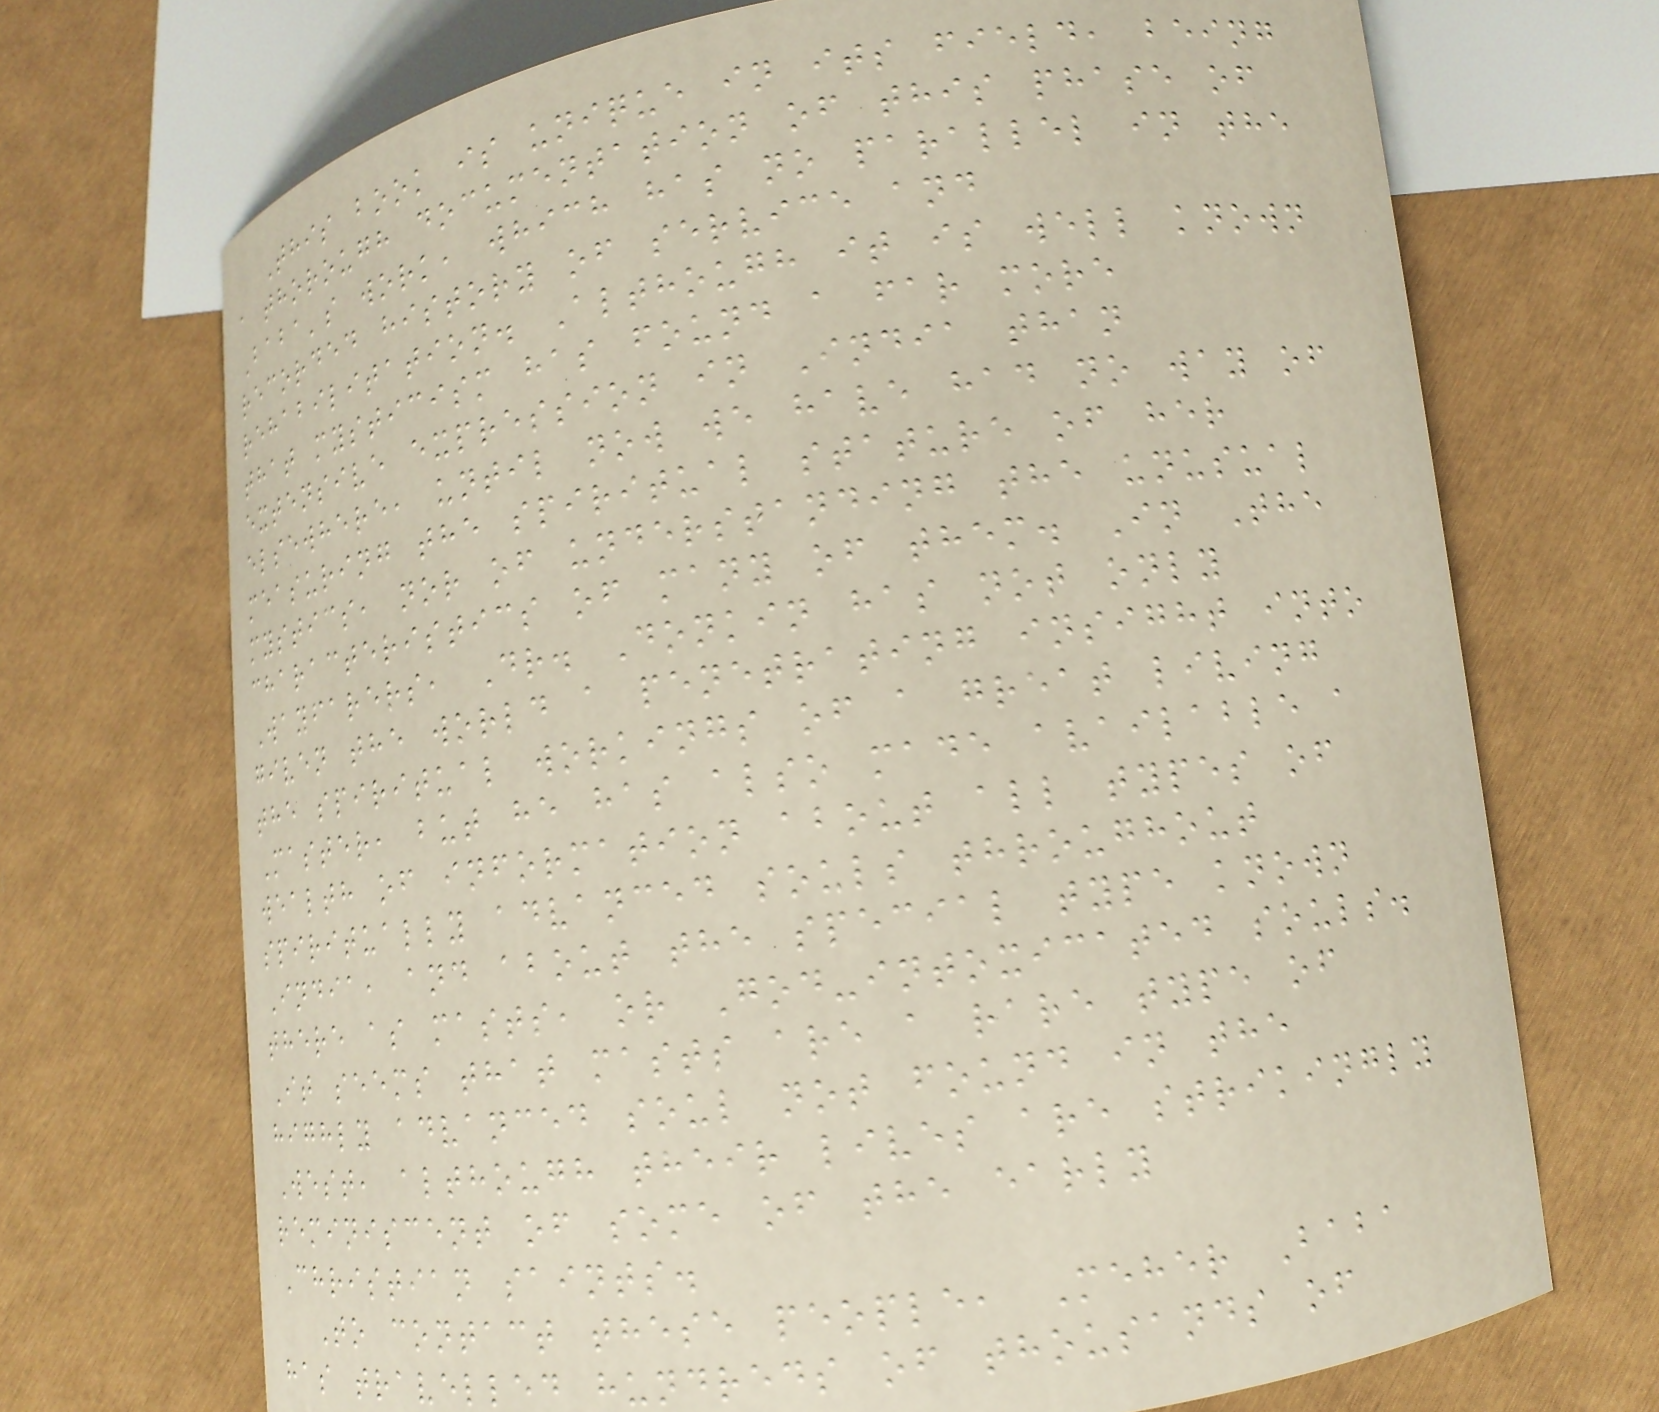This book is unique in its field, being
a thorough documentation of this phase of
Baba's work, which has no parallel in the
recorded history of service and
rehabilitation. Although it is well known
that mysticism has found a far more
extensive expression in India than
elsewhere, until now we have had no way of
measuring the spiritual stature of her
mystics, nor of understanding the unusual
characteristics of many of them. In The
Wayfarers, Dr. Donkin has not only
given the world a penetrating insight into
the spiritual workings of a great living
Master, but he has also made available a
wealth of information about all types of
spiritually advanced souls throughout
India, and about the special type known
there as masts, or God-intoxicated souls.
It seems that masts are a rare type of
highly advanced soul not found in the
West, although their lives are strikingly
reminiscent of some of the early
Christian saints.
To contact these people, Meher Baba
has travelled hundreds of thousands of
